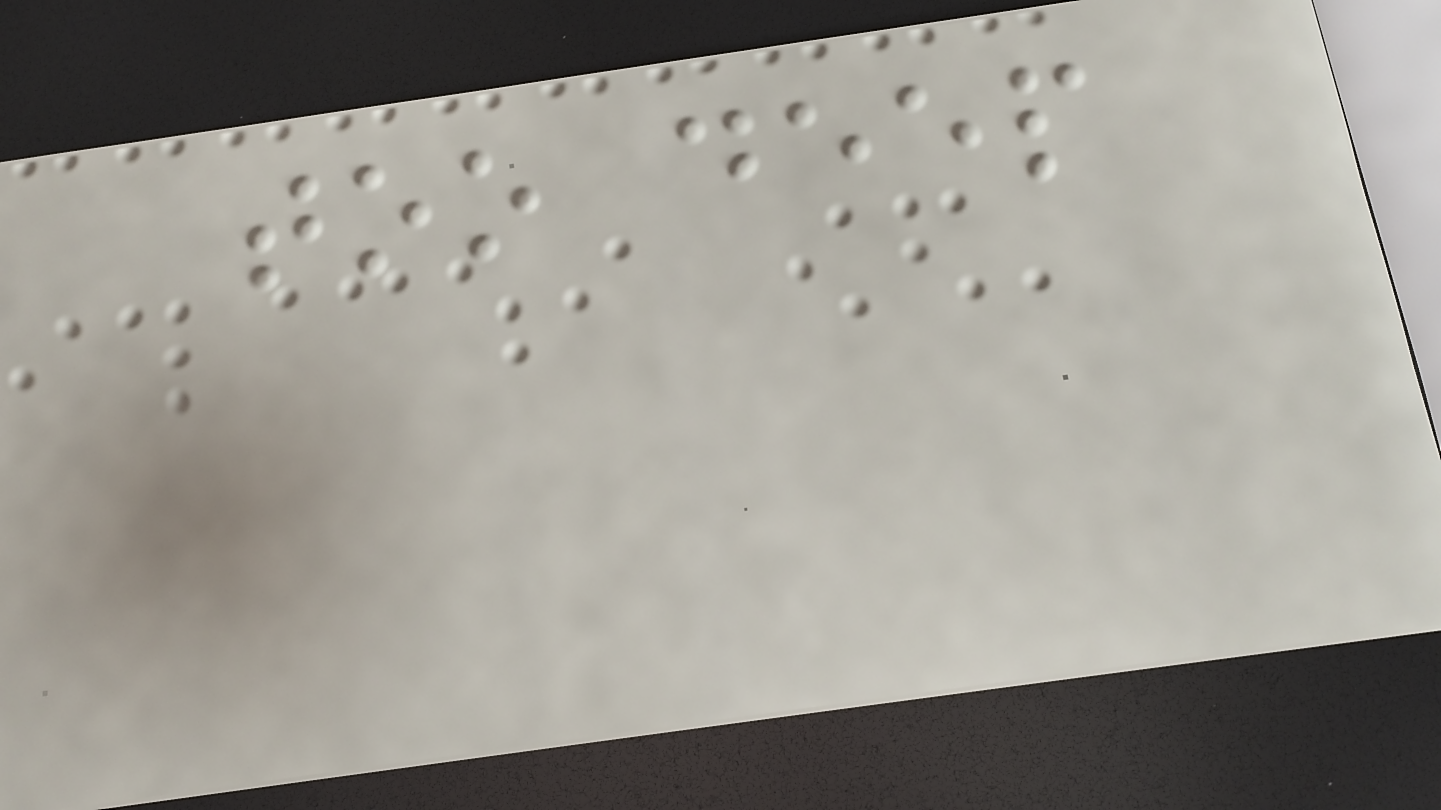too deep
